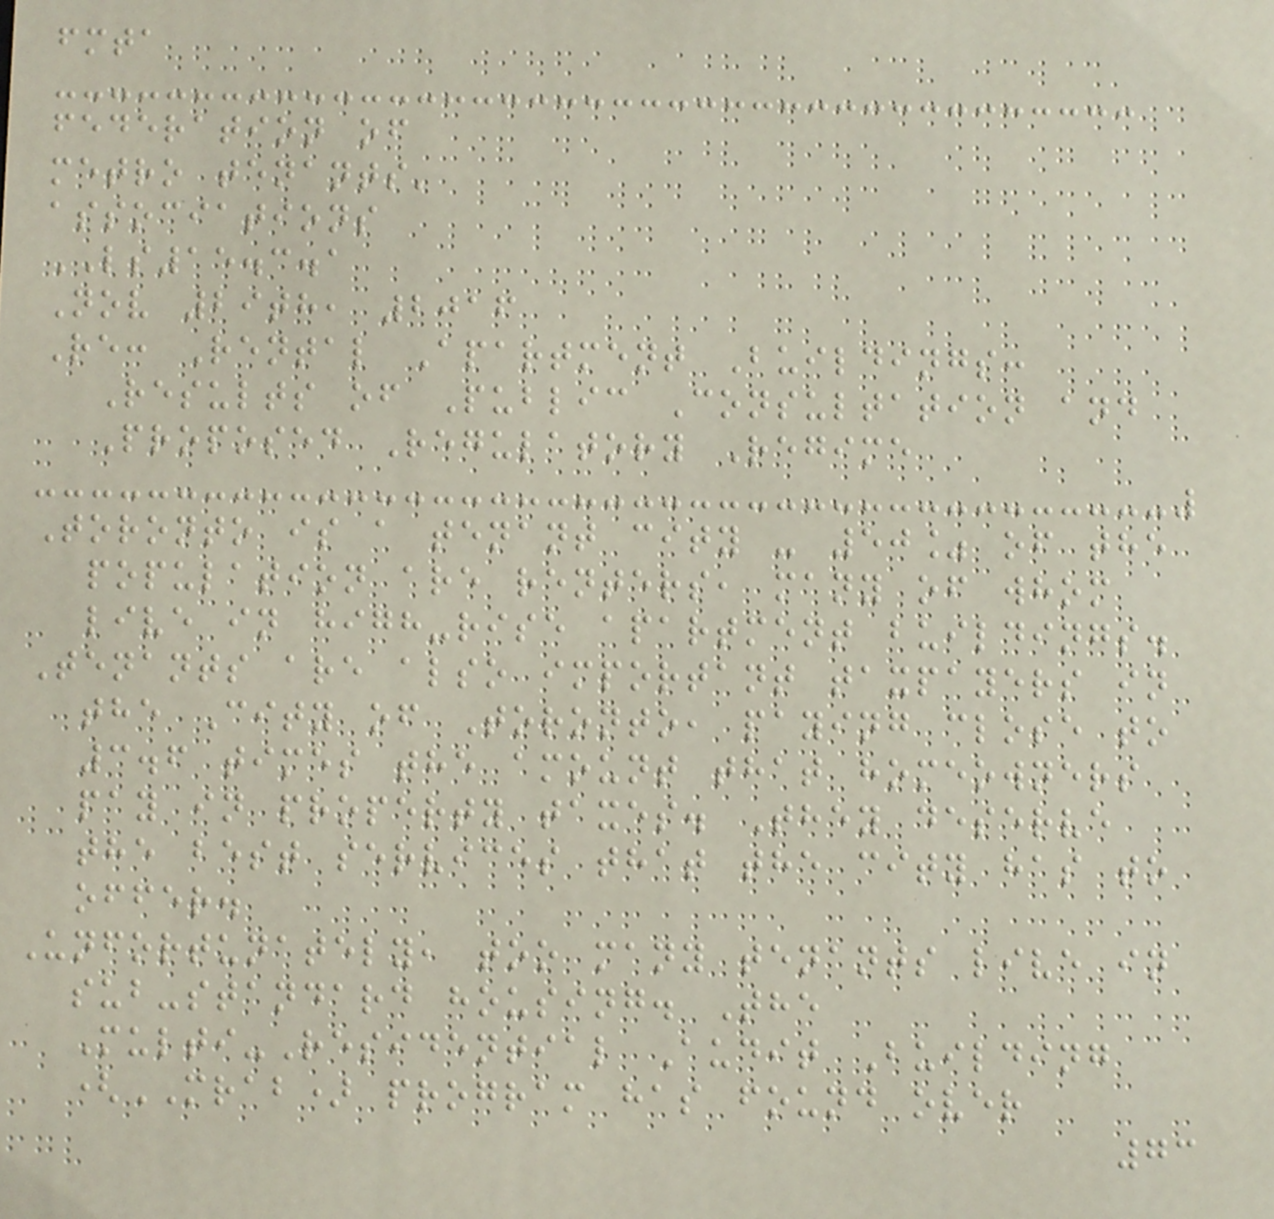fmta
federation of
metro tenants'
associations
LS15.3.1
Nov 29th, 2016
Re: Rental Apartment Buildings:
Results of Public Consultation and
Proposed Regulatory Regime
Toronto is a tenant city - 50% of the
population are renters, many of whom
live in high-rise apartment buildings.
Tenants are also important taxpayers in
the City of Toronto, paying close to
3.6 times the amount that homeowners
pay in property taxes. They deserve
the best services that the city has to
offer.
Unfortunately, too many tenants live in
sub-standard housing. The
Multi-Residential Audit Building
(MRAB) program has found over
73
